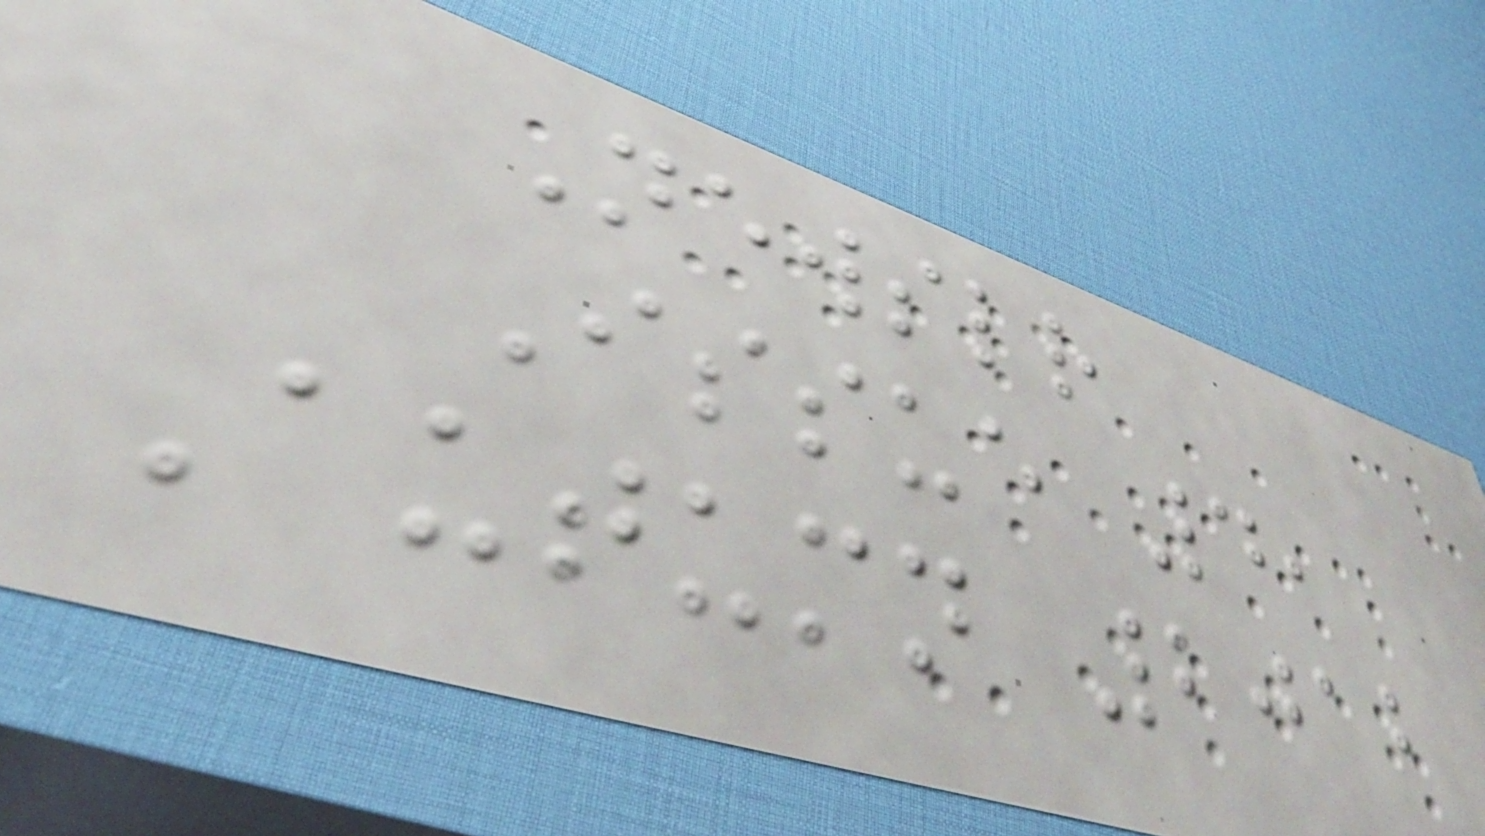Newsletter
Issue 4,
Autumn 2012
